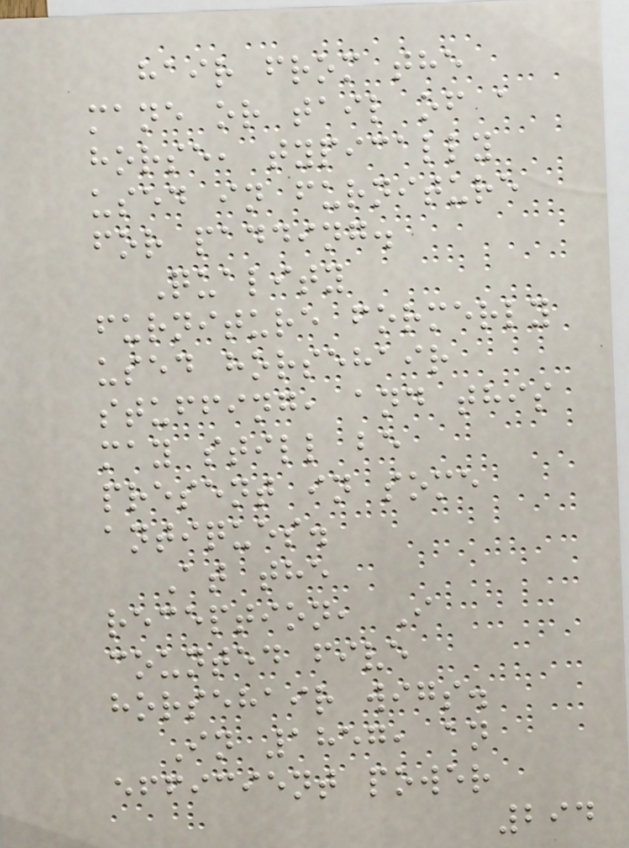hair from the
mane or tail of a
horse, typically
used in furniture
for padding.
Quality
furniture formerly
used horsehair
stuffing, and this
may still be
present in some
antiques.
At the
reception, I
counted five
horsehair wigs.
In 1857, an
efficient power
294
